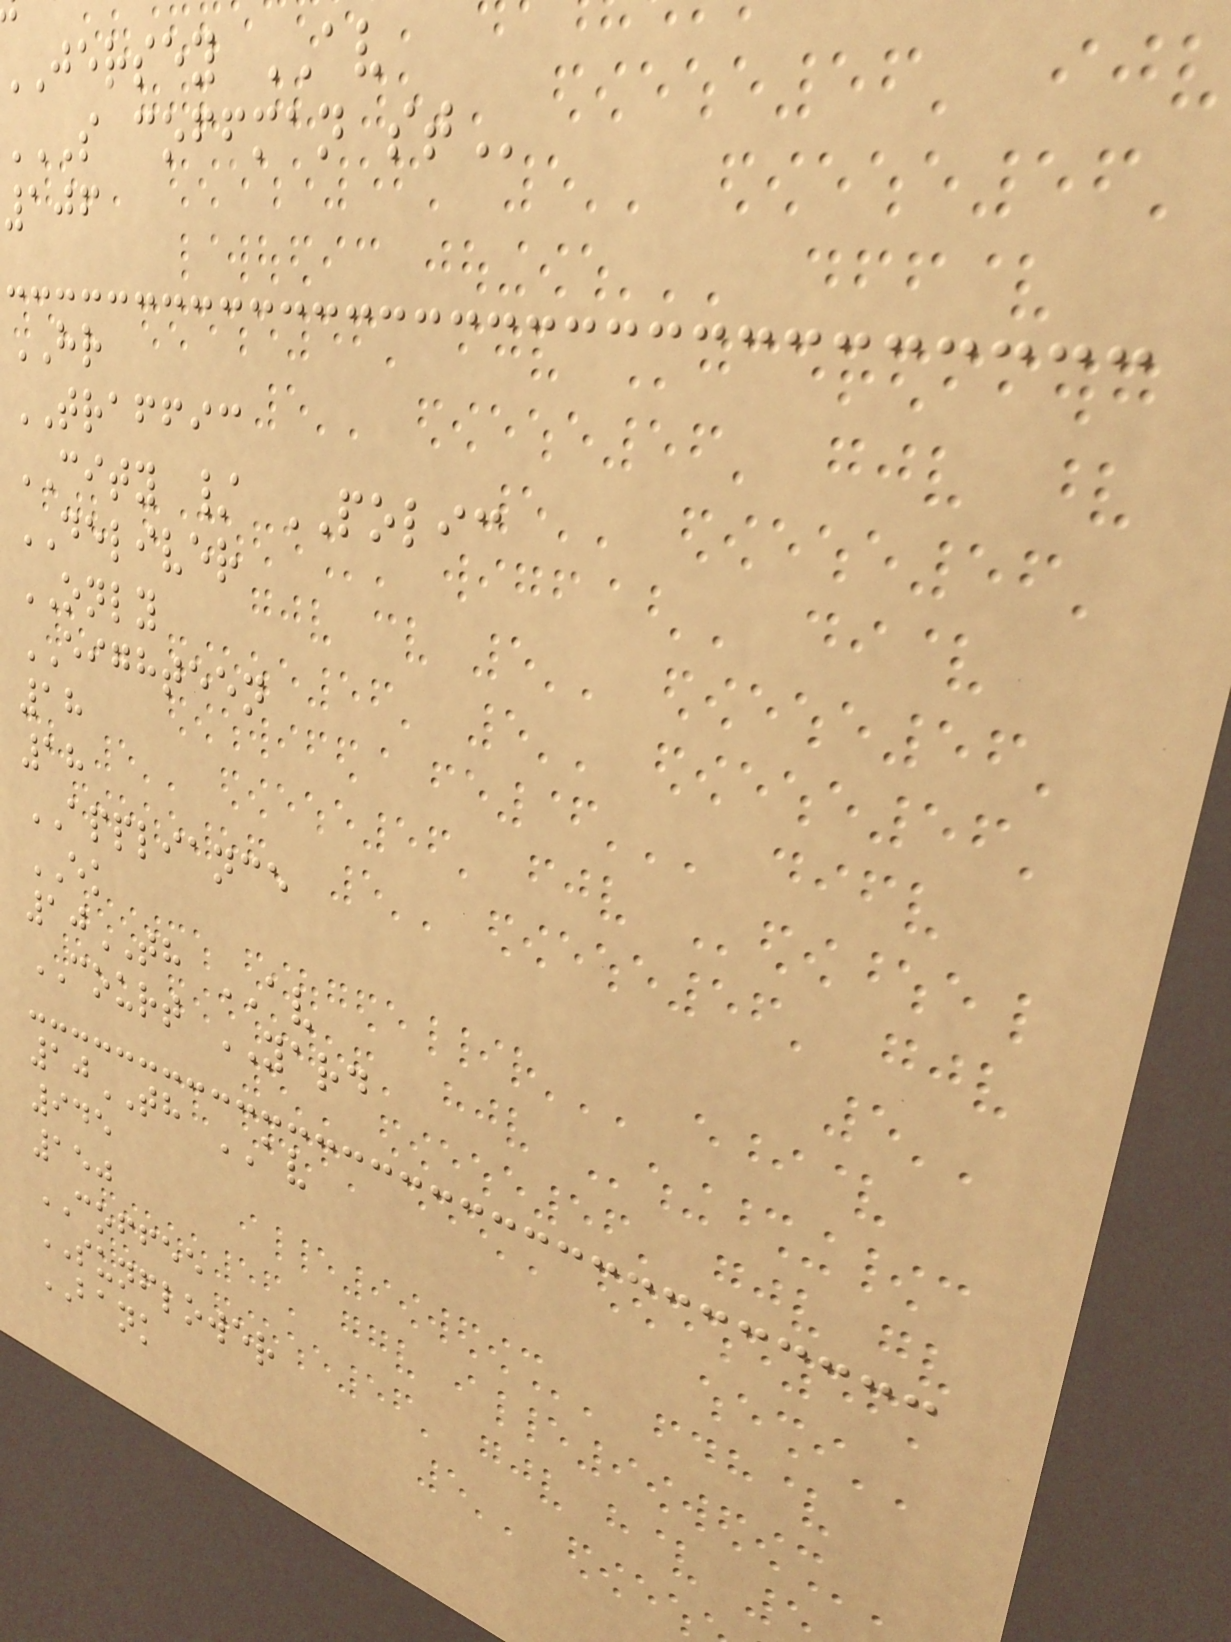jersey AV
S COFFMAN ST
106
HR
TRAFFIC
CITY / POLIC
DELIVER
ONLY
EIGHTEEN
18
18
APPLIANCE
EK
10TH AV
COURT YARD
10TH AV
945
150
COFFEE
SUNFLOWER
BANK
